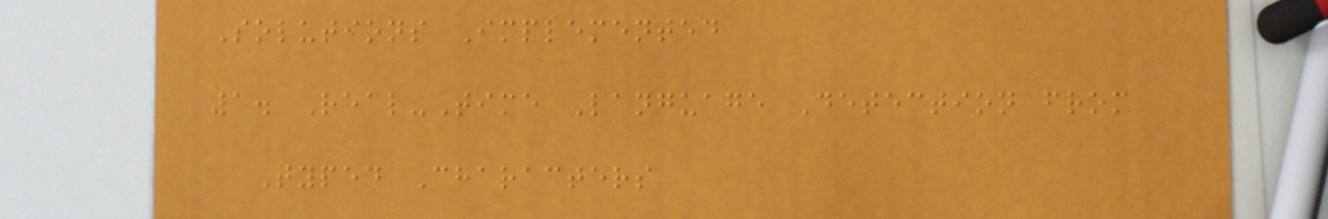Solutions Implemented
1. Real-Time Language Detection from
Typed Characters
